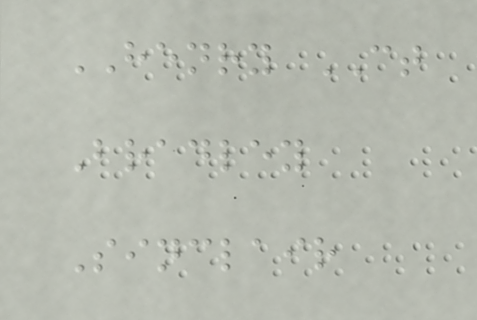HENRY CT
Bradley
Sinclair
